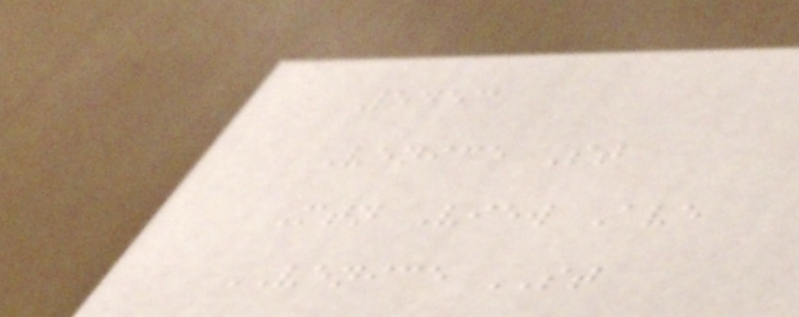5453
Venice St
Mtn View Ave
VENICE ST
